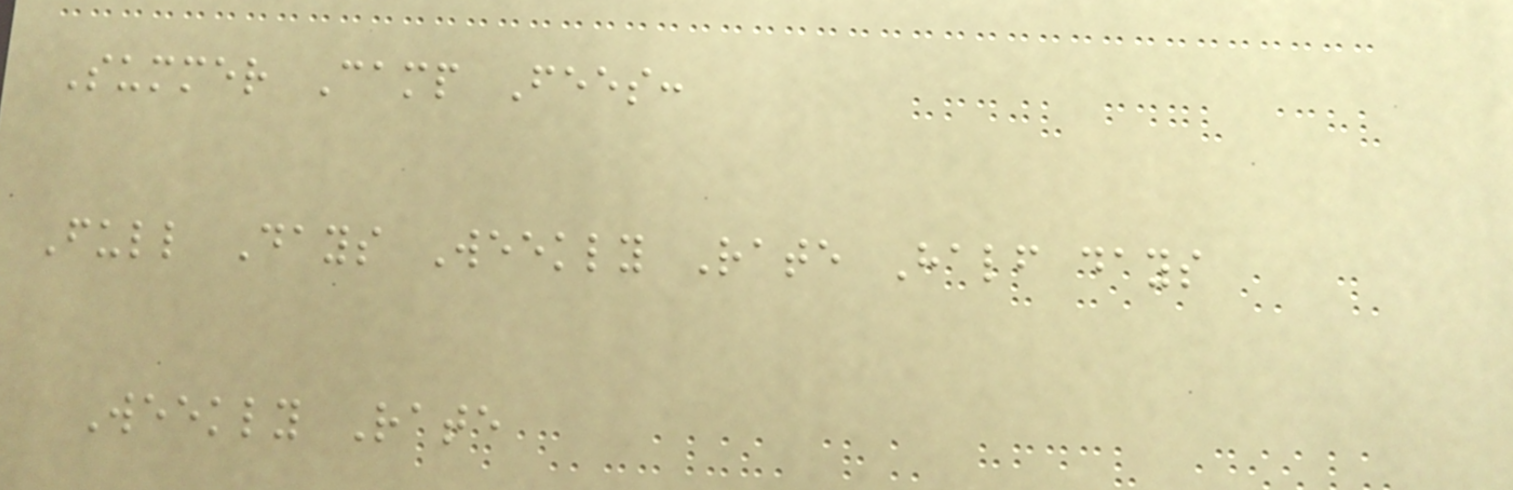Summer Camp Fees:
Full Days Weekly Rate Half days
Weekly Rate
